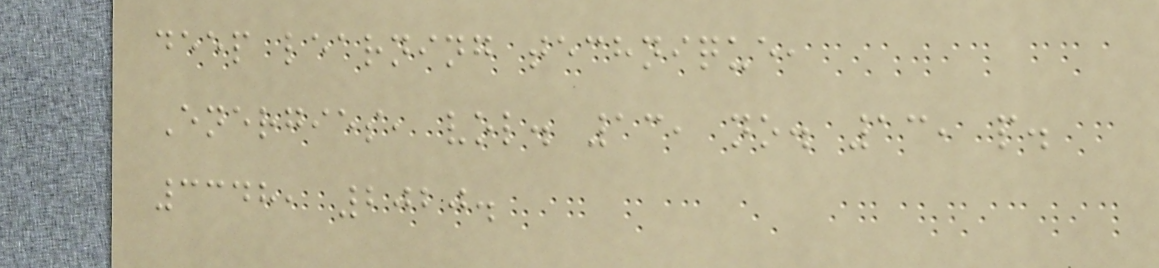deep learning technique,
Energies, vol. 13, no. 13, p.
3348, 2020.
